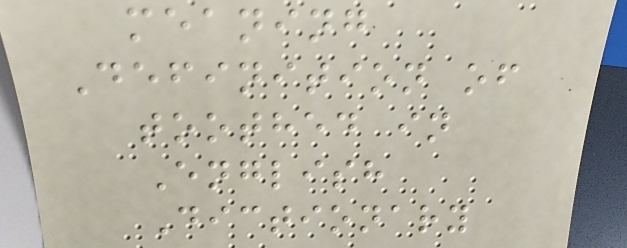meaning
Definition of
toothed in
English
Dictionary
